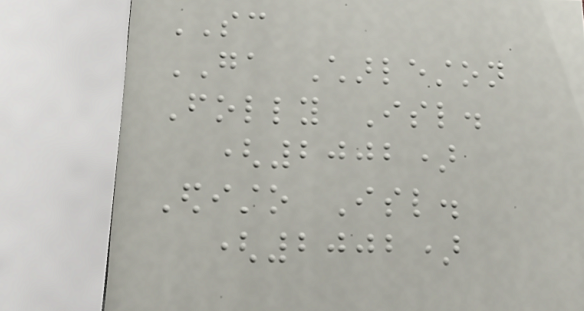SC
GA Charleston
Folly Isl.
(2002)
Edisto Isl.
(2002)
